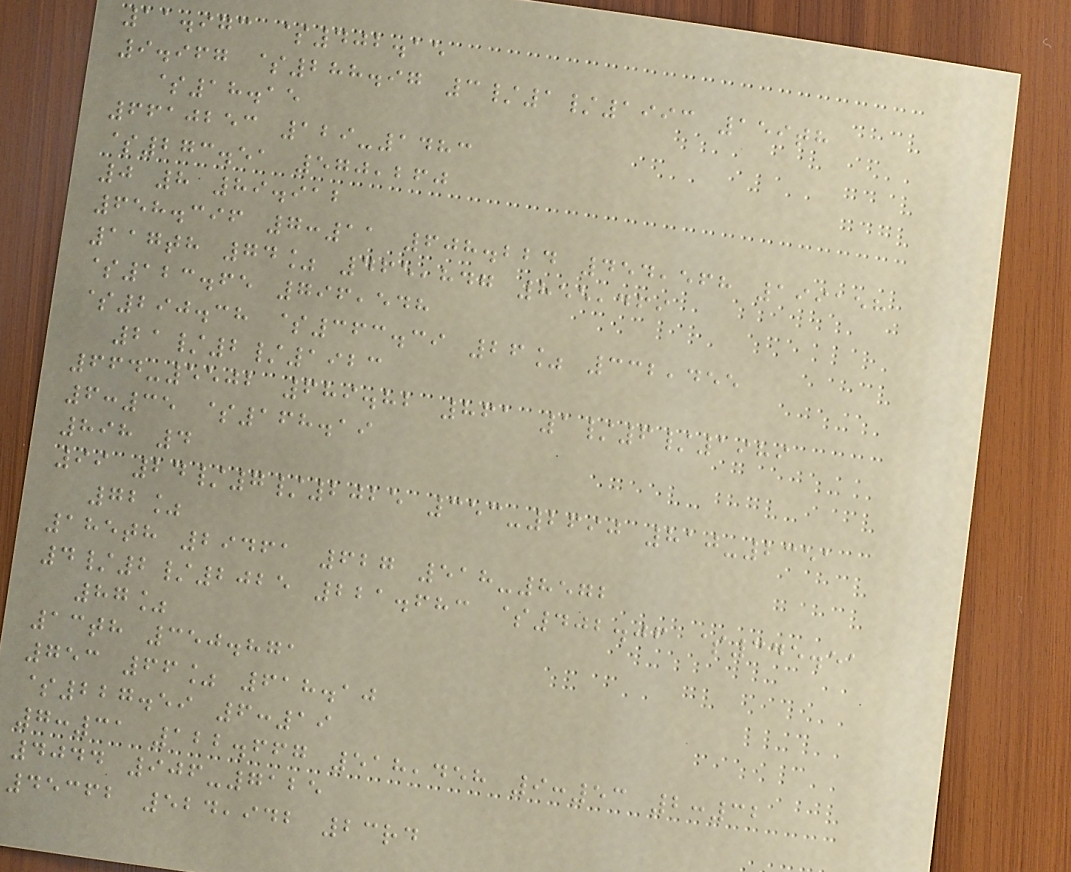11.973 $402.15
9.967 $288.97 3/1/1993 159th
$18.15
6610253 129-1483
$273.51 570,260
0 8 89.912
658.396 7:11 608.224 454,568 199158
117th 74% 465,847 855,469
$123.65 796,548
$290.38 $363.39 26% 332,455
21/2/1923
664-5502 689.82 861 1/6/1989
6:35 $168.19
898 4
99 24/7/2025 353-2690 810-2351
72%
185th 29461 627 518-8572
4/2/2025 221.683 $402.06 $345.51
87%
13th 350.871
753 66% 618.10
$227.59 6:19
7:31 122.667 518,458 9:53 2:32
4044 906-7125
45362 524,942 23rd
